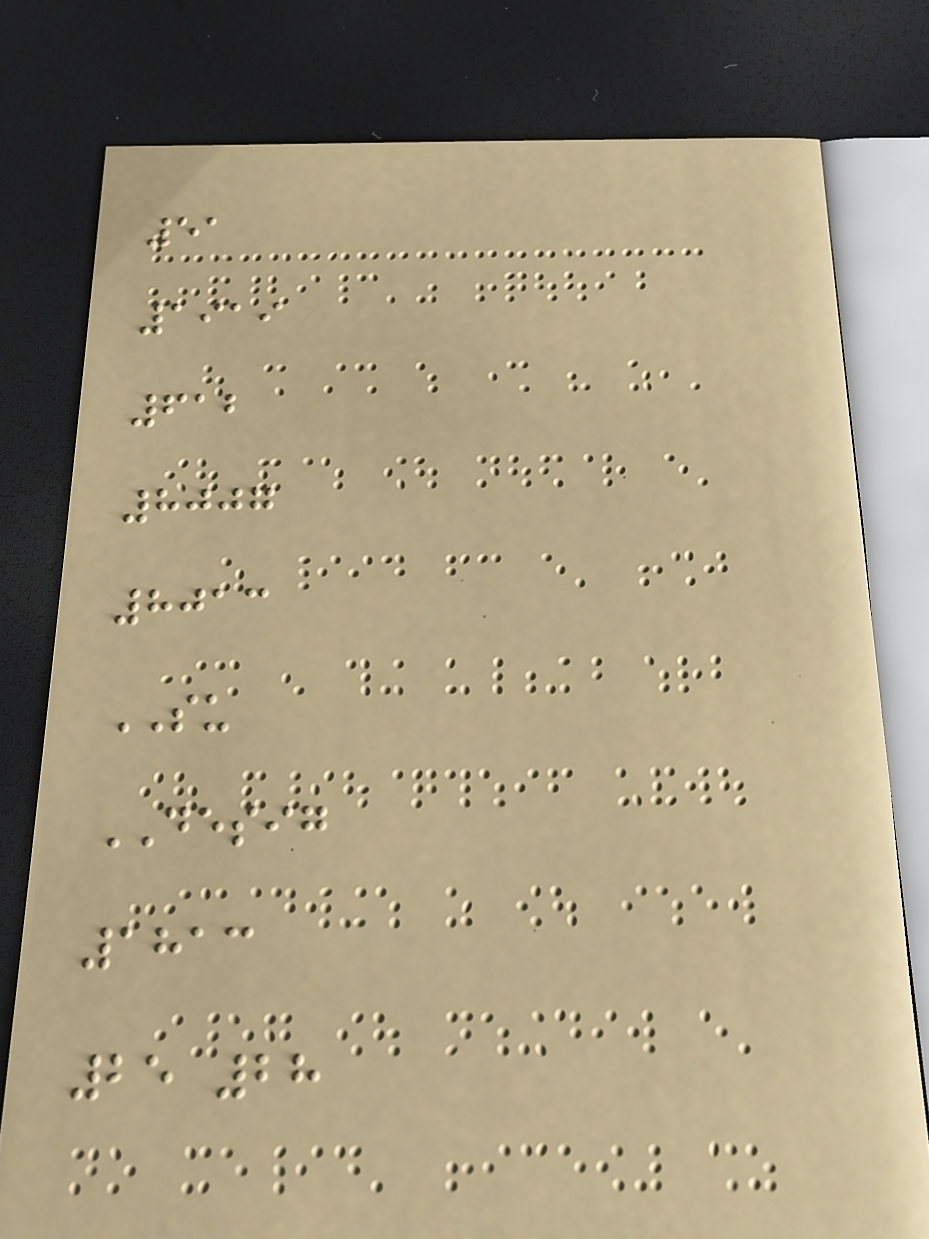51
1919
612
8007
8013
SU
DESIG
1813
25 28
